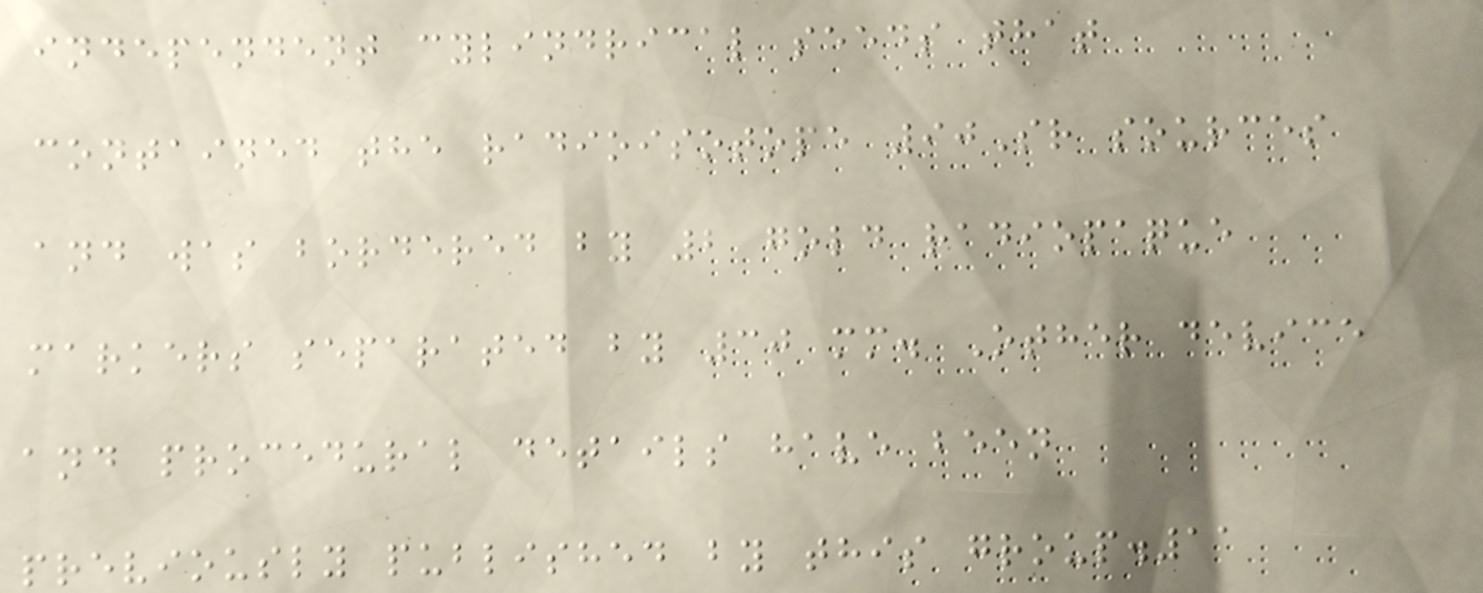independent cylindrical seeds that
contained the radioisotope 90Sr sources
and was bordered by 2 gold radiopaque
markers separated by 30 mm. Other device
and procedural details have been
previously published by this group.11
